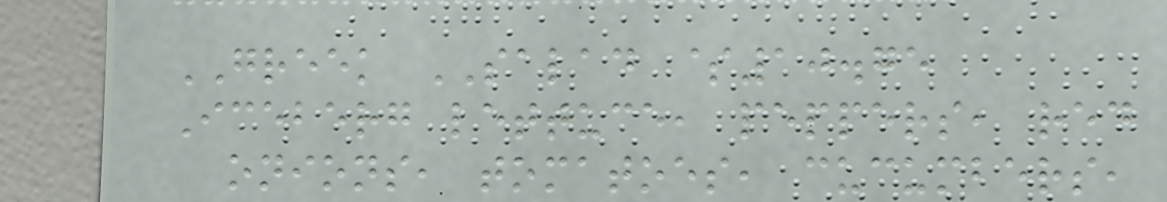GREEK SALAD $10.75
Iceberg lettuce, peppers, red
onions, tomatoes, cucumbers,
